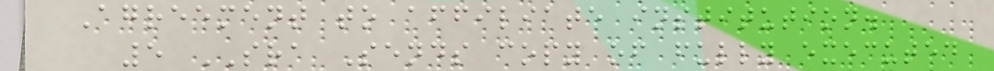Agreement to affiliate institution.
5 SRA Sends copy of fully executed
